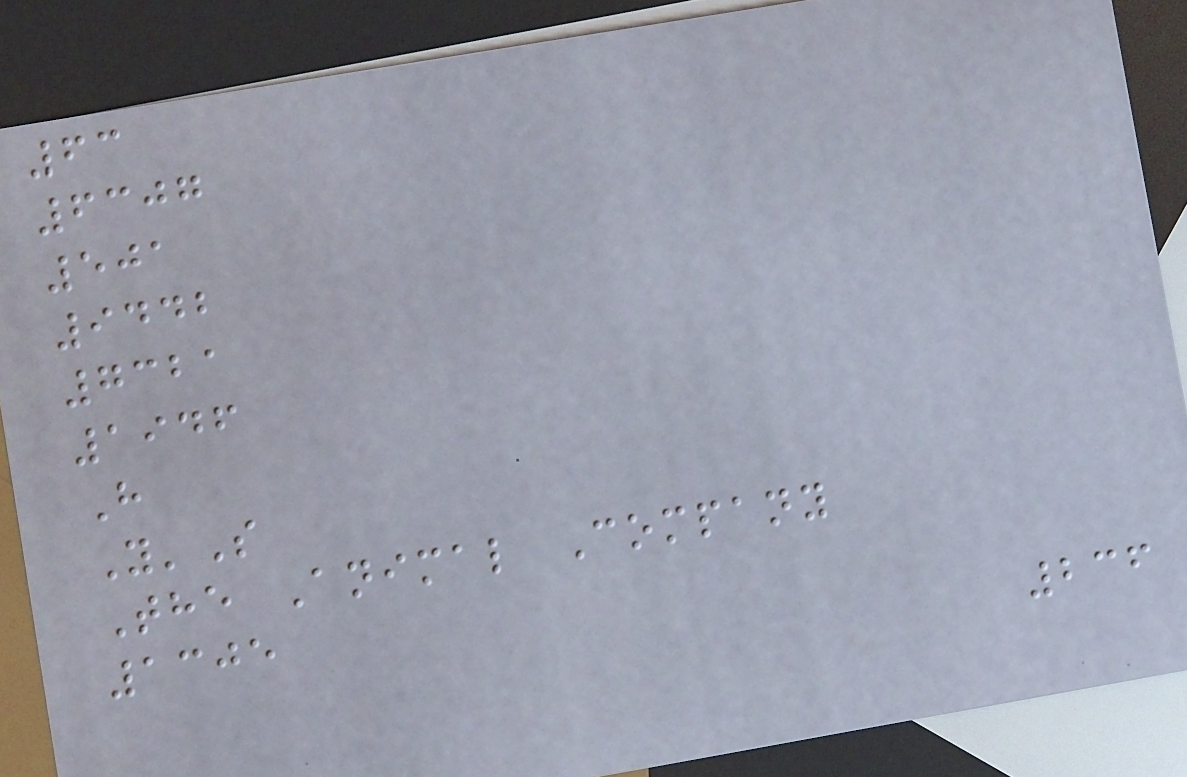63
6307
501
9442
7321
1946
H
Y'S
The Animal Company
1305
236
